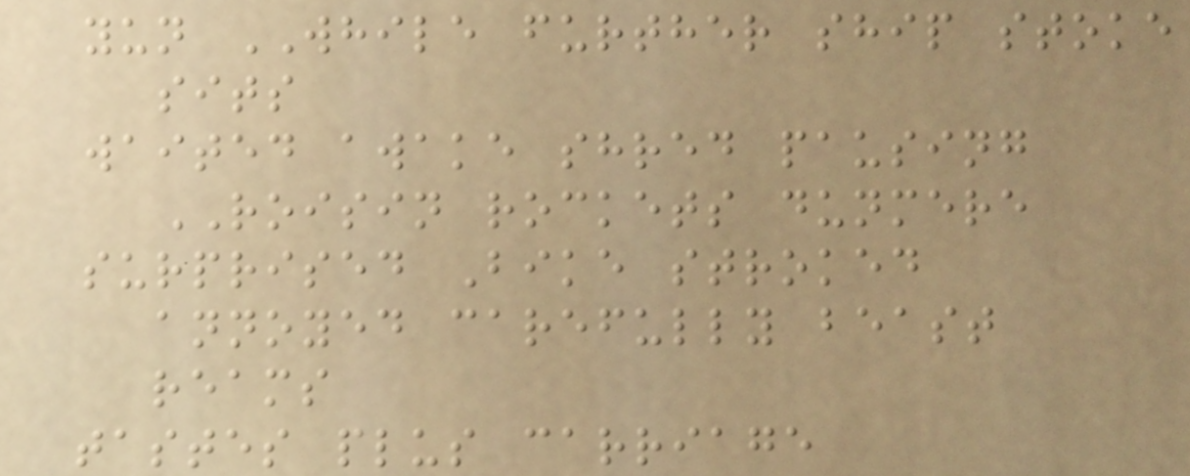yun WHILE further ship stoke
sits
waited awake shred pausing
ROISIN rockets dunmere
surprised Bike stroked
annoyed carefully beast
reams
tastes plus carriage
